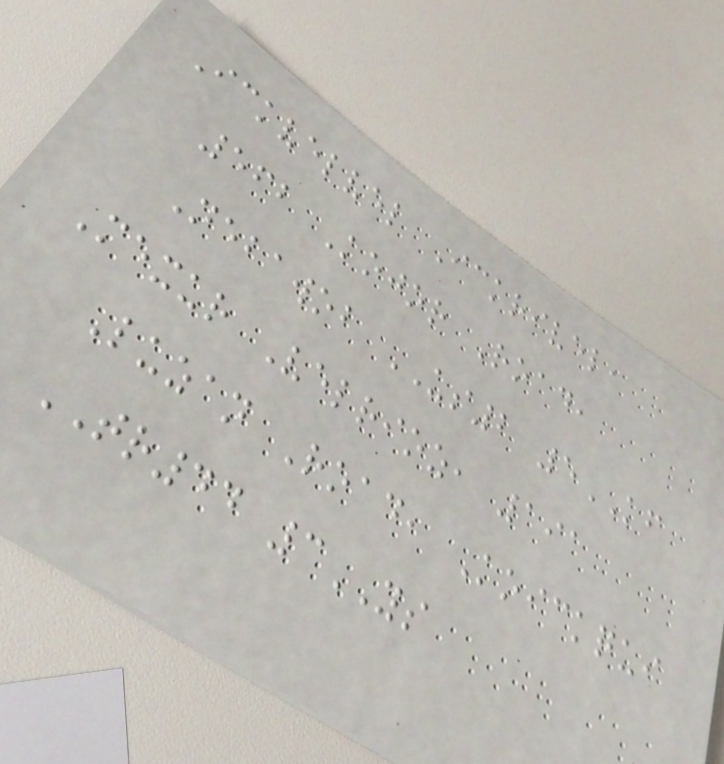Ickvelvel Ickrivel,
562 Kojor Road,
Nebawob US2 5KF
Mexur Velrioz, 191
Luzan Road, Koickqui
TR44 3YS
